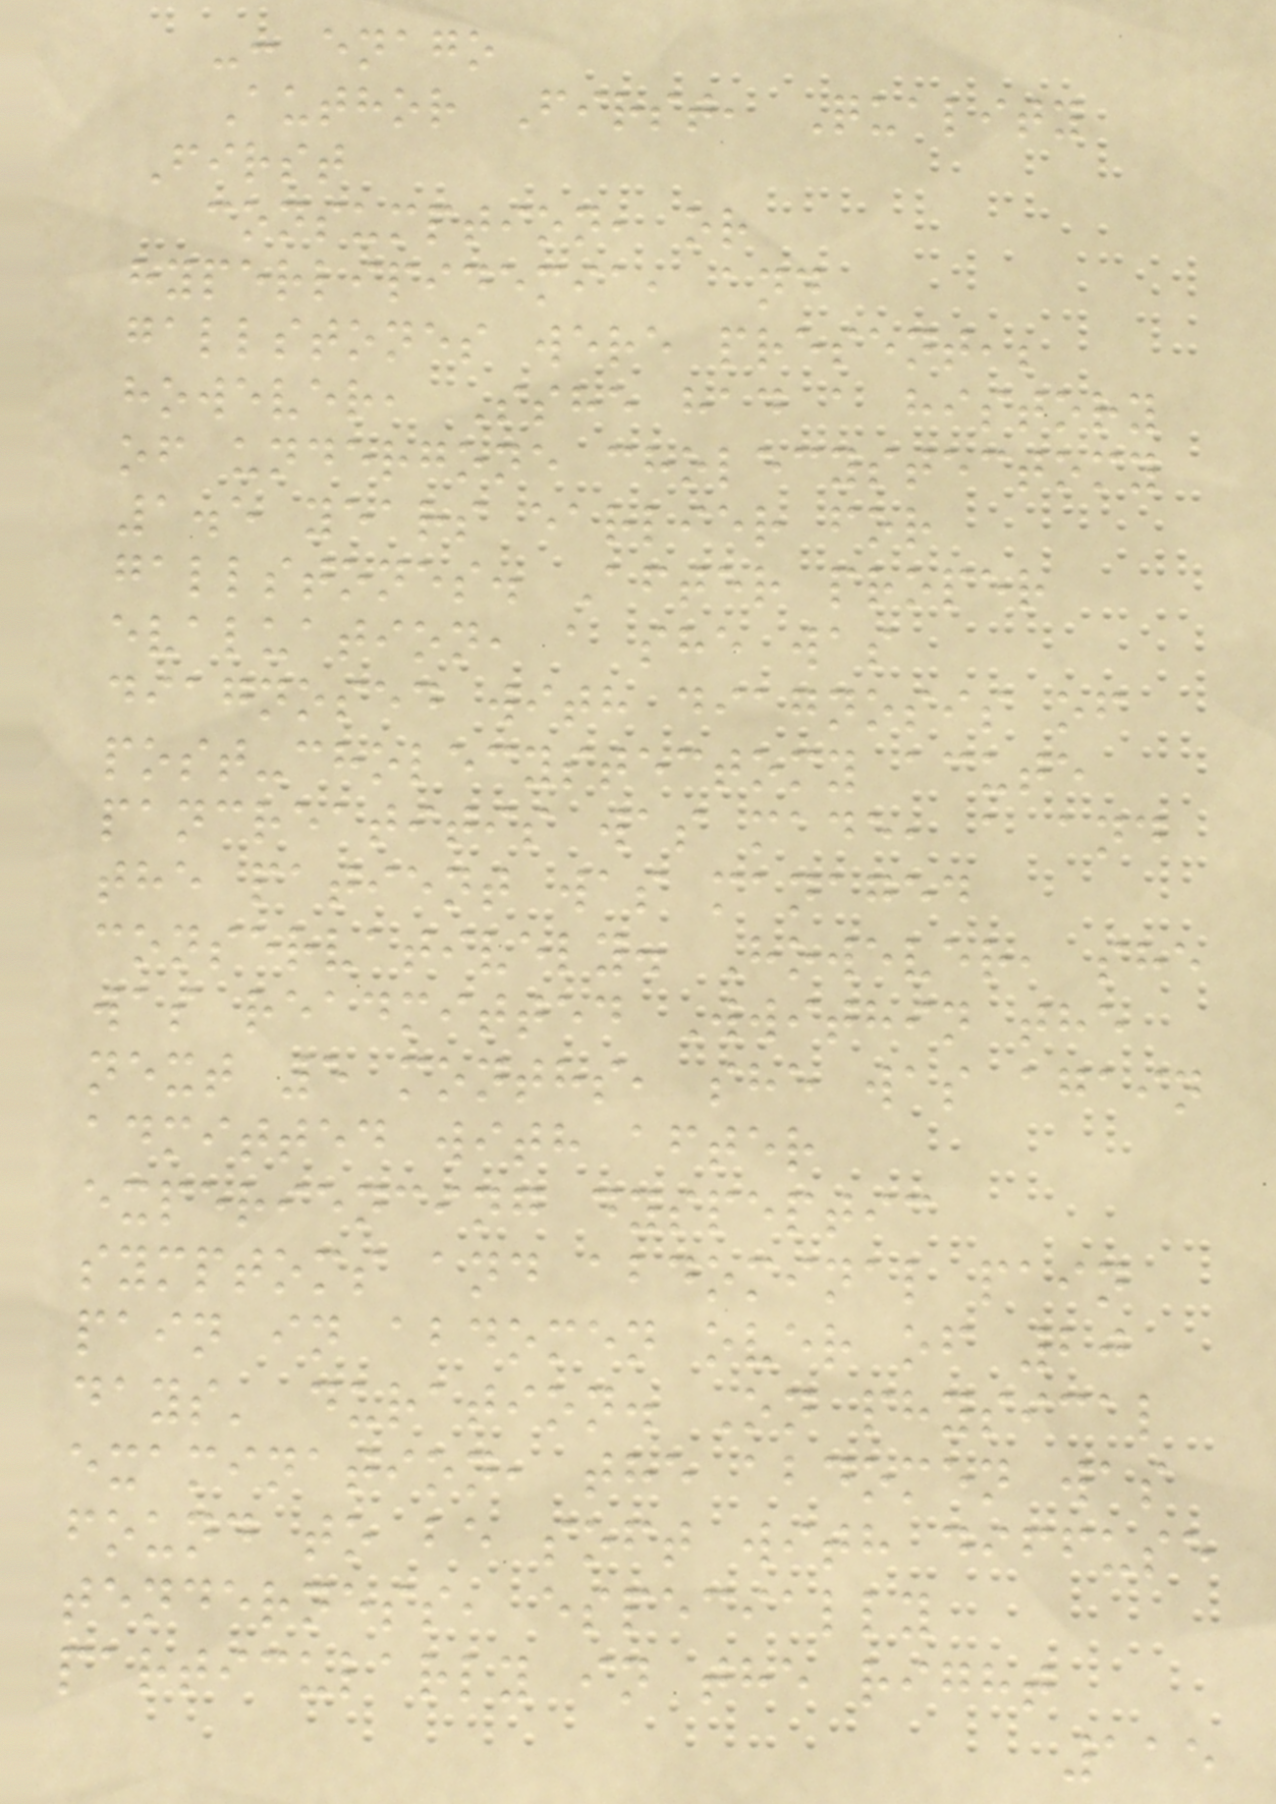-: enago
Author First, Quality
First
consumption, or
hyperlipidemia, and
gallstones were present,;
however, Sshe had a history
of undergone cholecystectomy
1.5 years earlier for
gallstones. After proper
evaluation, a she was
diagnosed with diagnosis of
post-cholecystectomy acute
pancreatitis was made, a and
the patient was managed
conservatively. However, she
was readmitted Wwithin the
next 5 months, she was again
admitted with after
experiencing dyspeptic
symptoms and abdominal pain
pain in abdomen over of 20
days' duration. On physical
examination, the abdomen was
found to be soft with diffuse
tenderness, especially
particularly in the right
115
